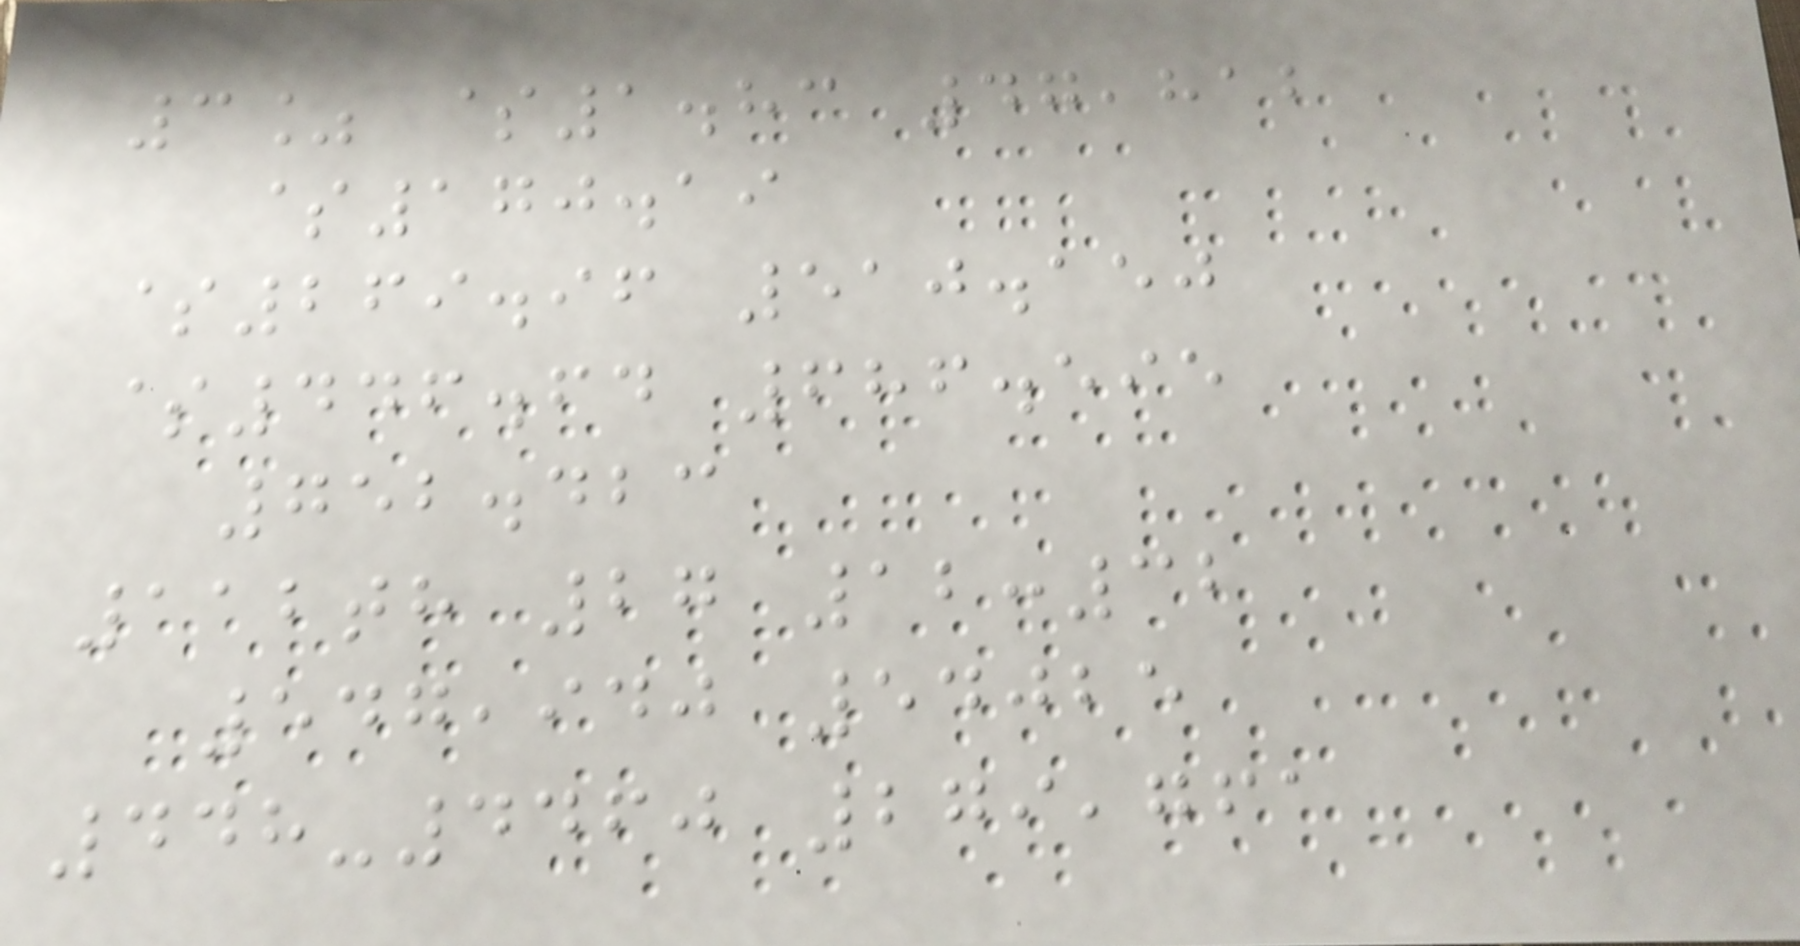3% $1.83 47,812
$170.19
$269.96 510.150
$446.64 686.595
752.423
112th 27 12:32
547,940 54025
448-4460 279,761
